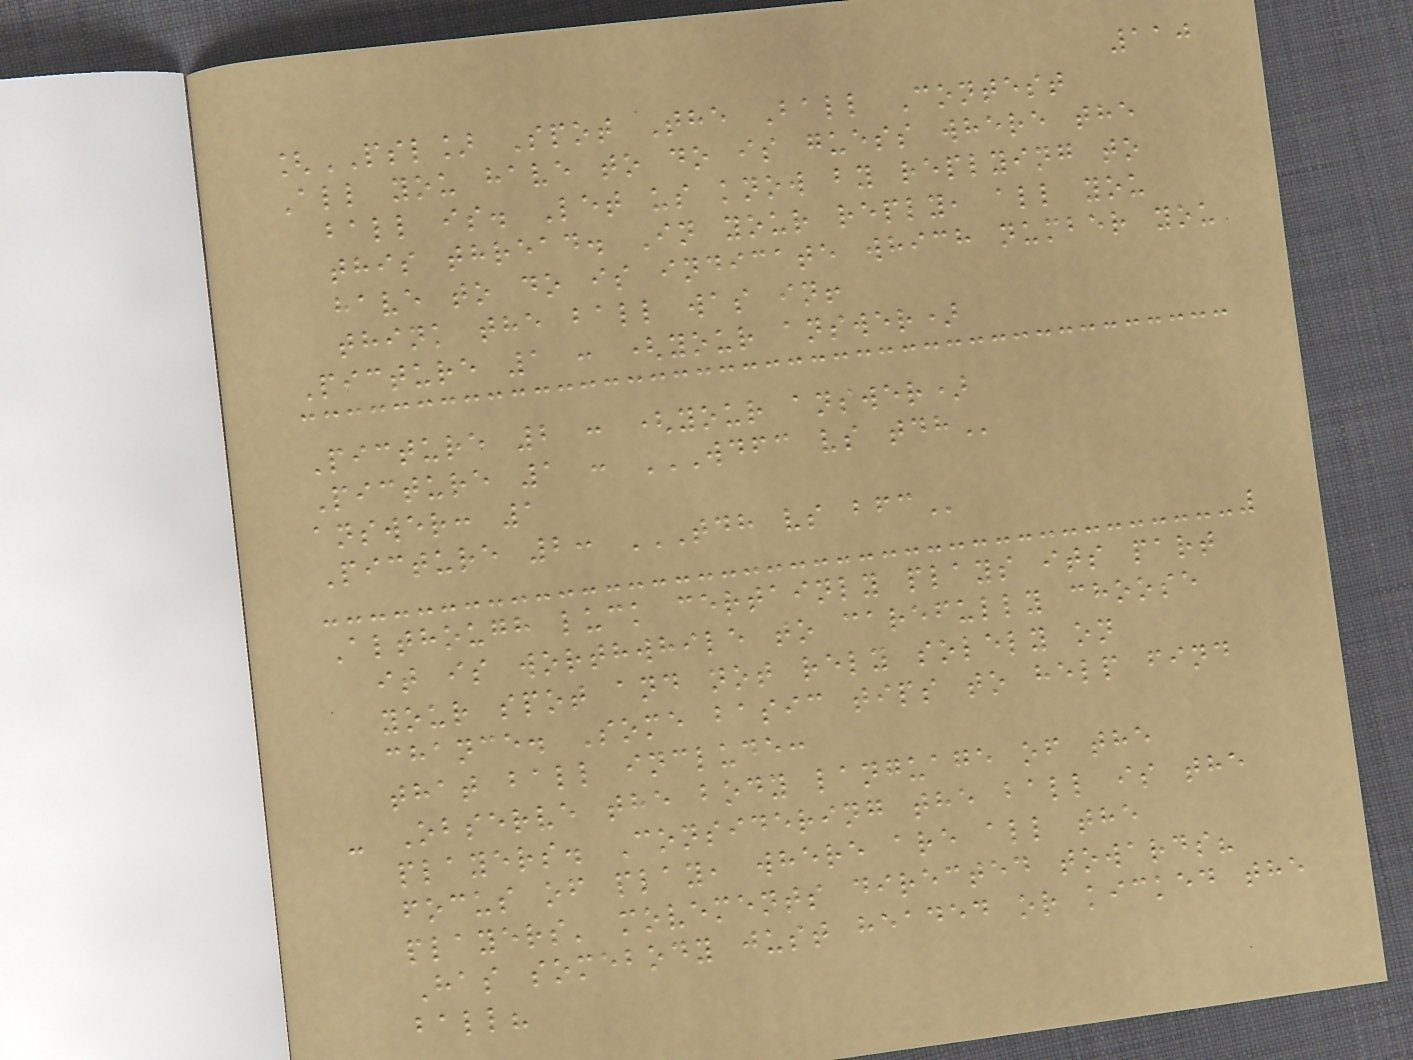110
[PSL] Spot The Ball Contest
All you have to do is guess where the
ball is. Let us know by replying to
this thread. In your reply, all you
have to do is indicate which number you
think the ball was in!
Picture 1 : (your answer)
Picture 2 : (your answer)
Picture 1 : WDFC VS TDH
answer: 1
Picture 2: TDH VS BFC
Although luck certainly plays its part
it is worthwhile to carefully choose
your spot and not rely solely on
chance. Some basic tips to help find
that ball include:
- Observe the body language of the
players. Considering the ball is the
focus of play, where are all the
players' movements directed towards?
Has somebody just headed or kicked the
ball?
